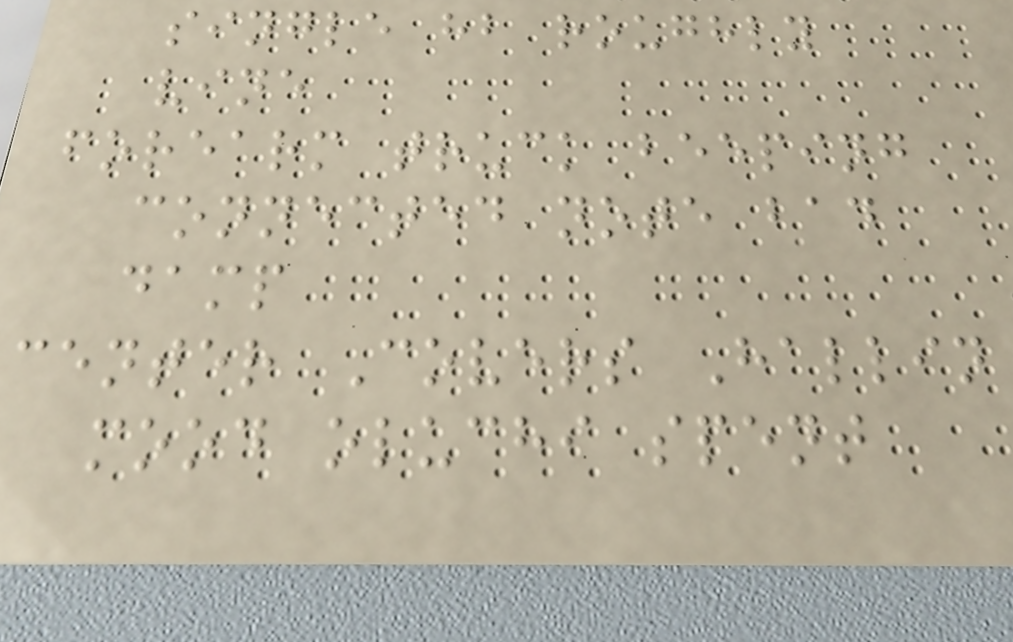single hb roughly
vine
forearm truck beeping
connected note bad
damp
center Covers Hallin
mood oluchi spent
